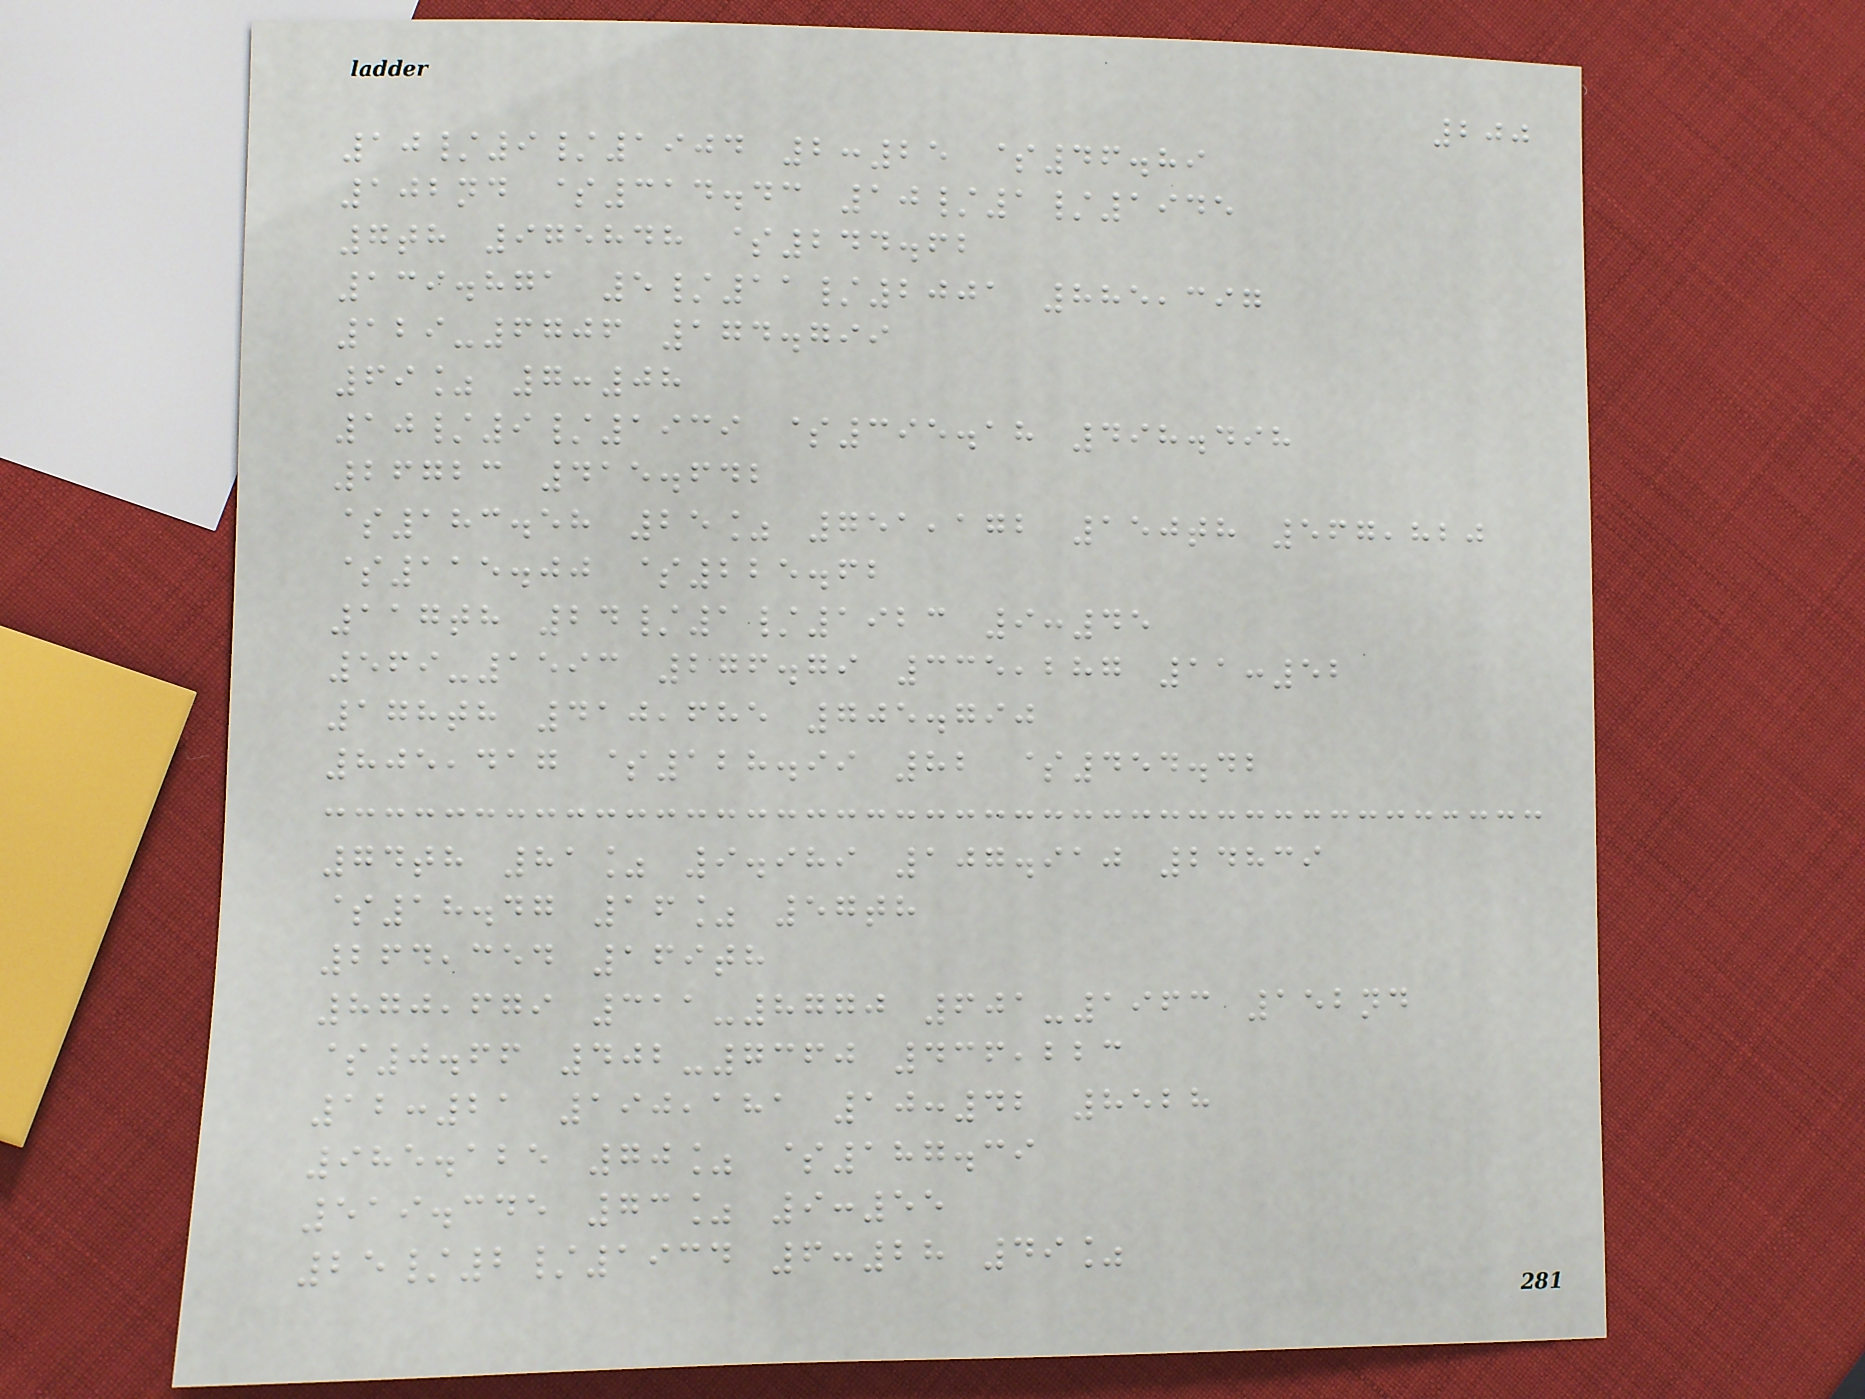200
10/9/1904 2:25 $46.89
102nd $314.43 10/1/1945
7th 975848 $244.62
139.871 5/11/2001 885,397
129-6706 174.799
69% 7:08
10/9/1939 $395.18 498.498
26723 415.642
$183.58 25% 751,172 150th 567,820
$115.00 $225.62
117th 24/1/1923 9:45
569-1593 276.79 335,287 11:52
178th 410,685 705.790
805,417 $128.99 82 $454.42
74th 81% 9.989 107.910 24839
$18.47 16% 57th
264,354 169th
870,679 311-8770 601-1963 152nd
$0.66 402-7360 436,223
12:21 190,181 10:42 8528
985.125 70% $187.39
519.345 73% 9:55
25/2/1934 6:28 49%
